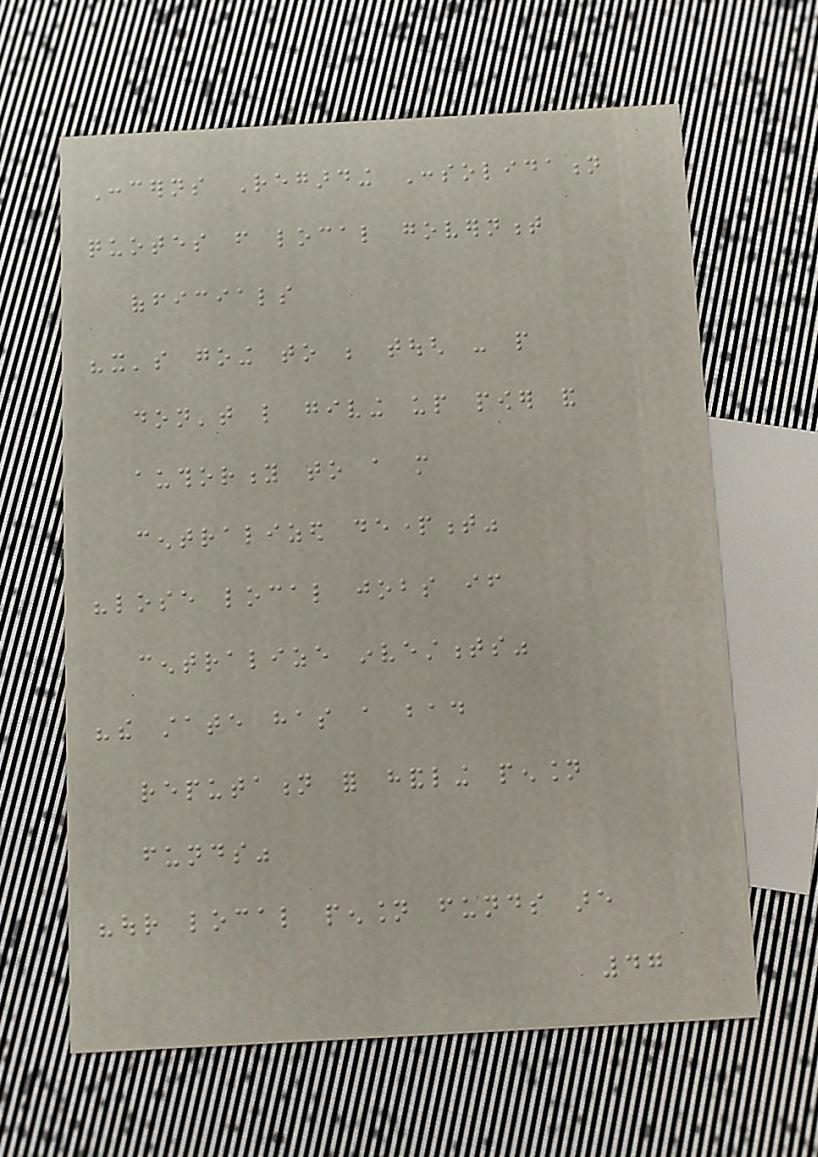Concerns Regarding Consolidation
quotes from local government
officials
"it's going to be tough - people
don't like giving up power and
authority to a more
centralized department"
"lose local jobs if
centralize investments"
"the state has a bad
reputation for handling pension
funds"
"our local pension funds are
47
